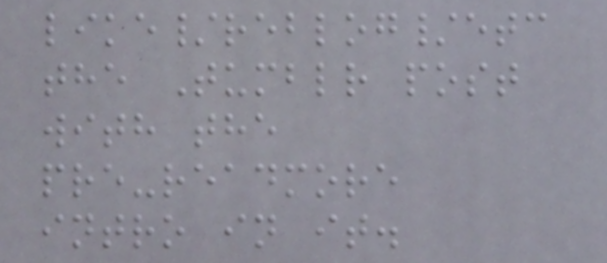like/reblog/etc
the Tumblr post
with the
pre-readmore
intro in it.
